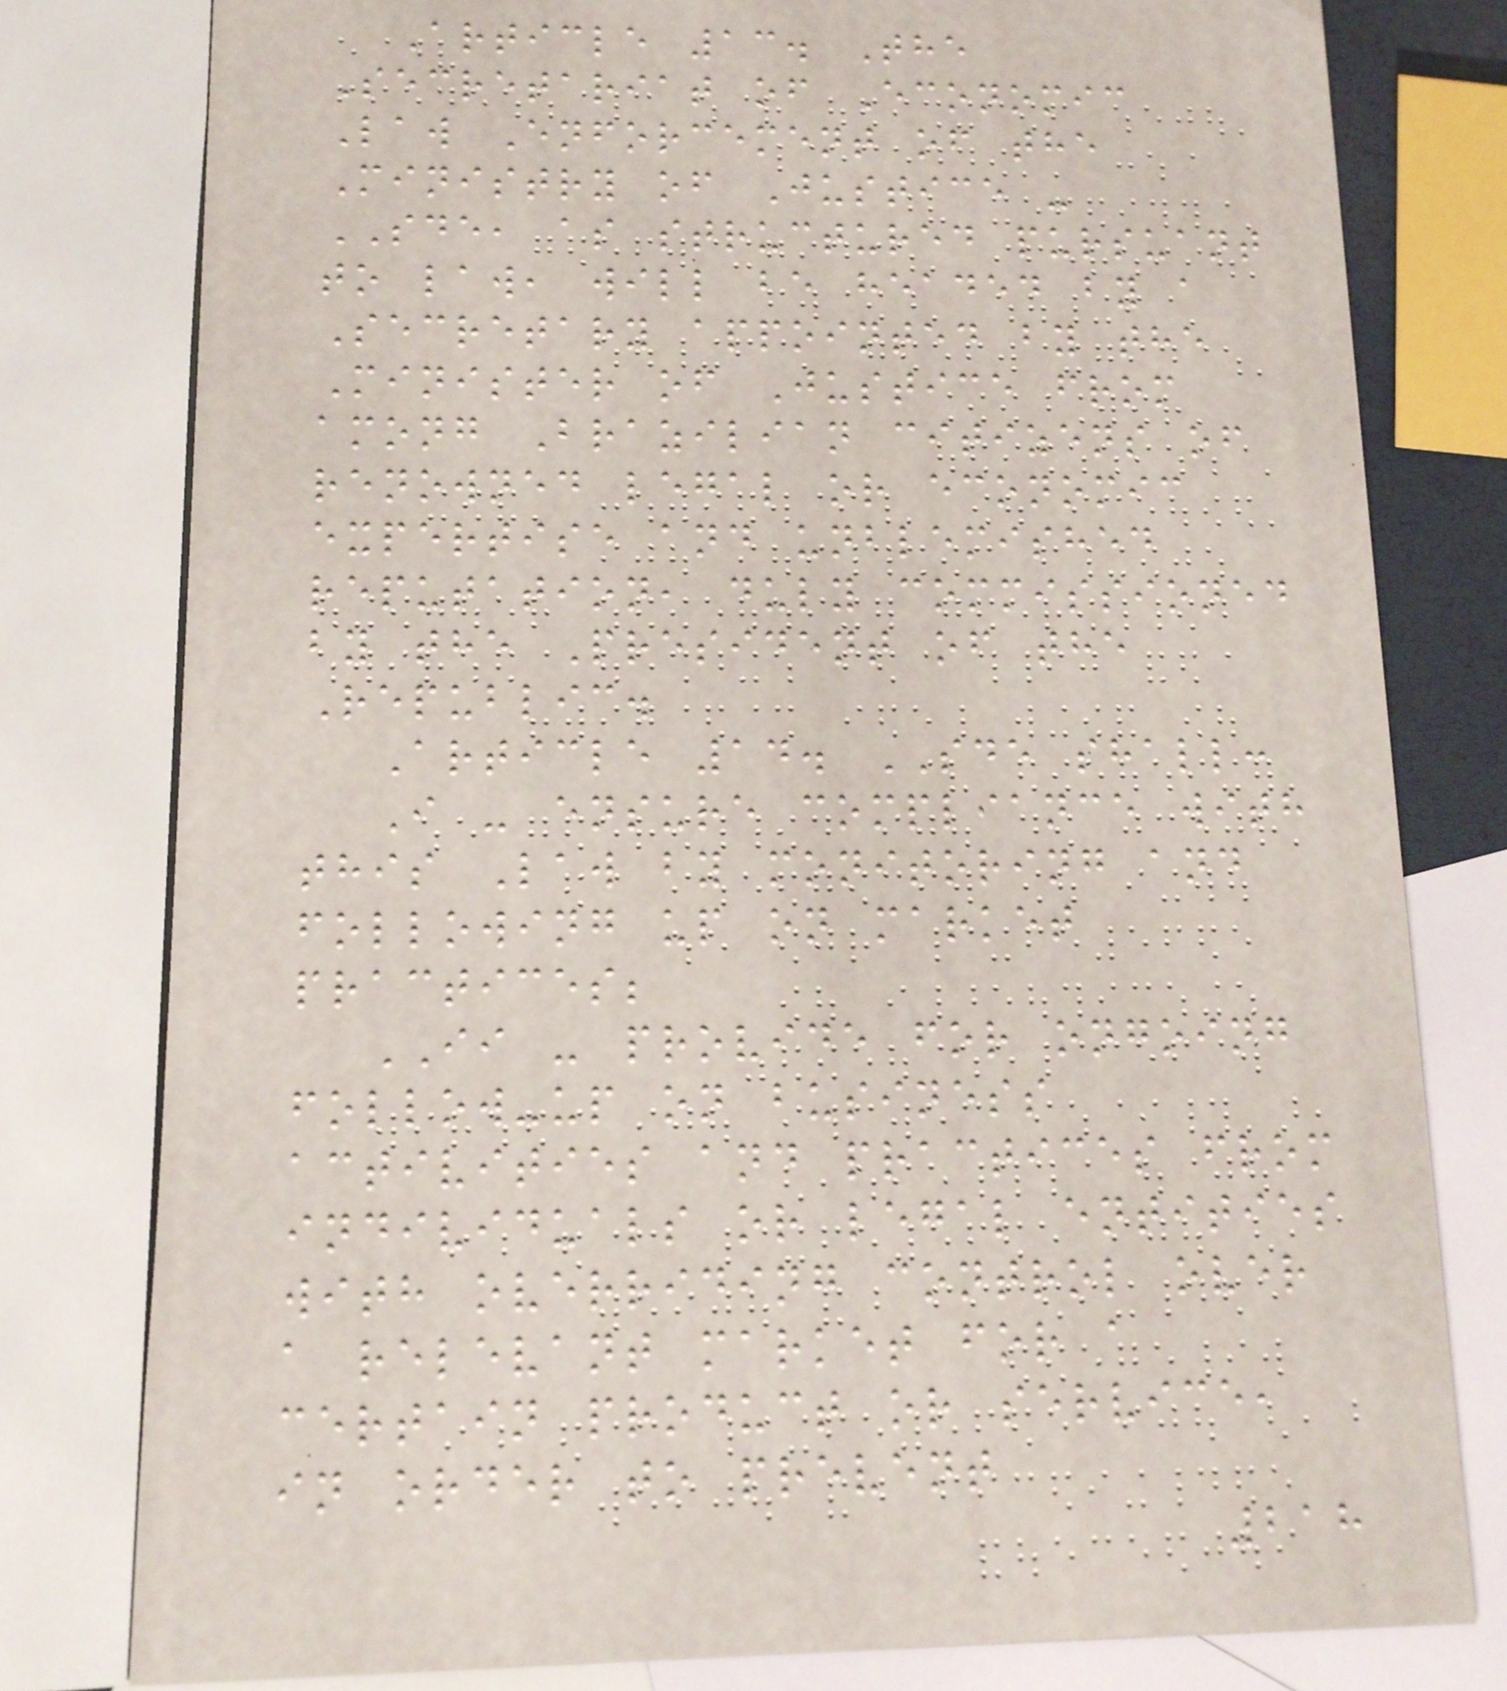Article 13. The
Secretariat of Economic
Law Enforcement of the
Ministry of Justice -
SDE, as structured pursuant
to law, will be headed by a
Secretary appointed by the
Minister of Justice from
among Brazilian citizens of
renowned legal or economic
expertise and unblemished
reputation, duly commissioned
by the President of the
Republic.
Article 14. SDE shall:
I - ensure compliance with
this Law by monitoring and
following up on market
practices;
II - provide for ongoing
follow-up on business
activities and practices from
individuals or legal entities
with overriding control over
a relevant market for a
certain product or service,
in order to prevent
218
